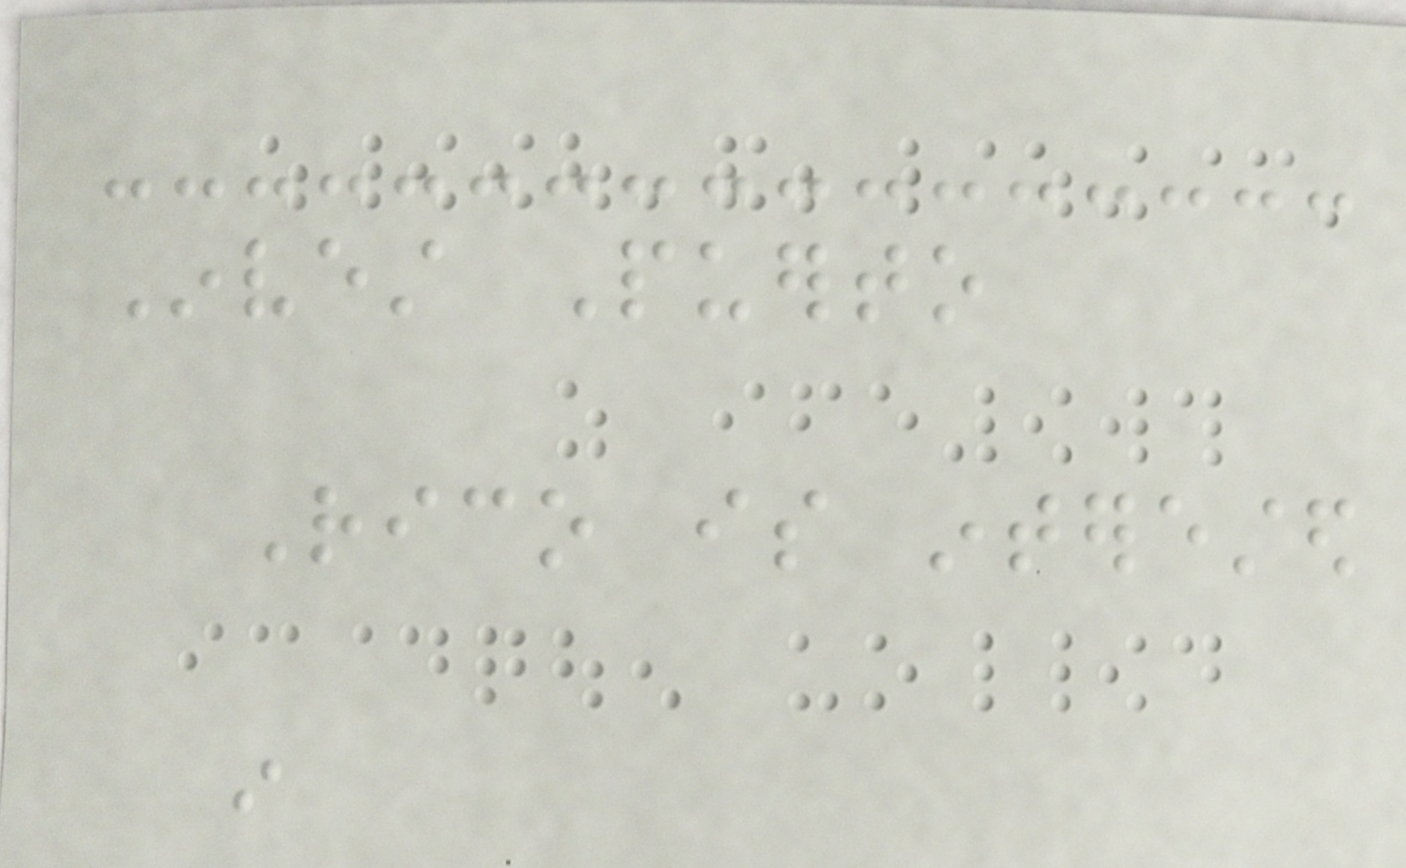Invest Puerto
Rico is interested
in
